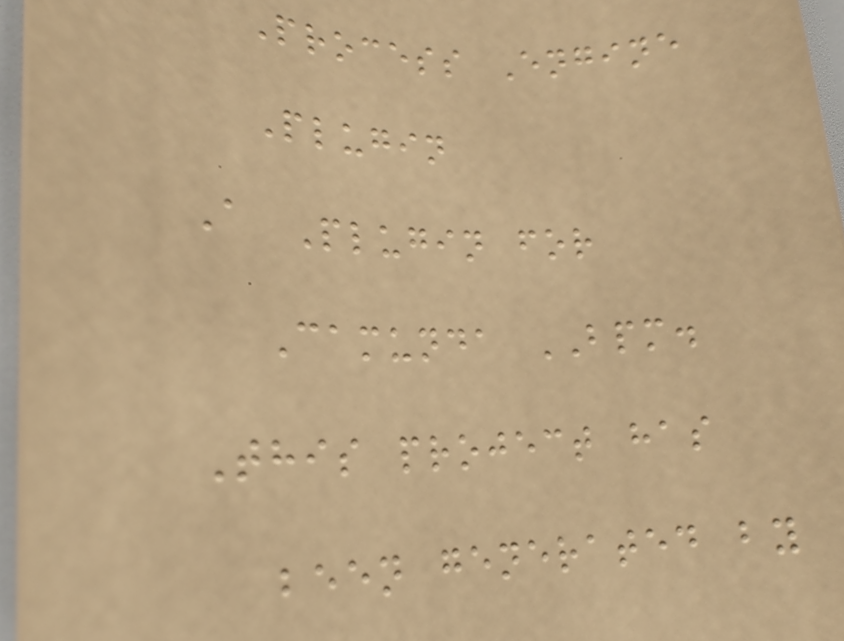Process Engine
Plugin
A Plugin for
Camunda BPM.
This project has
been generated by
